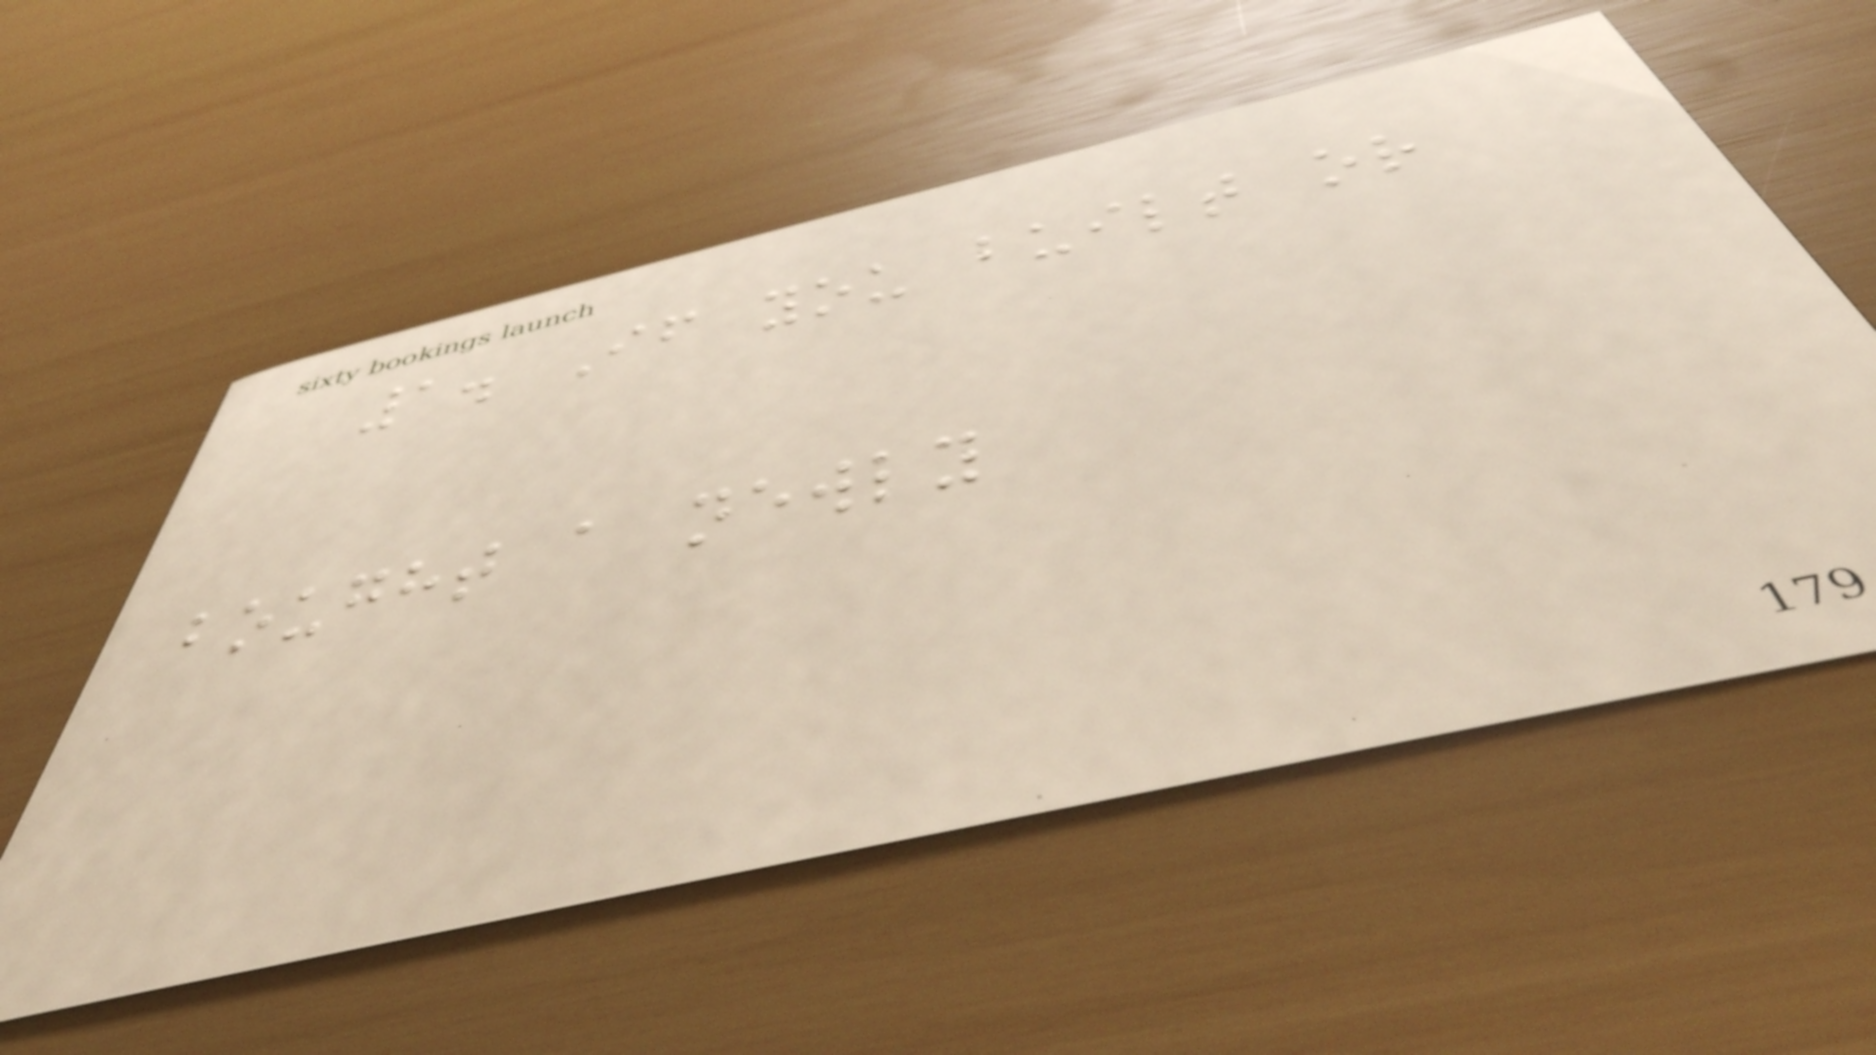1. If you built or
bought a newly
